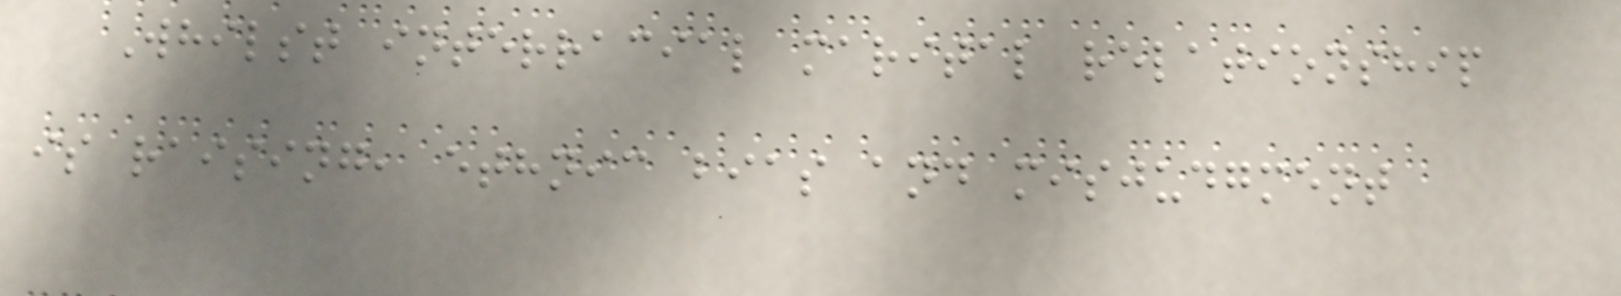Whilst interracial marital relationship
is raising, ethnic bias and misjudgment
